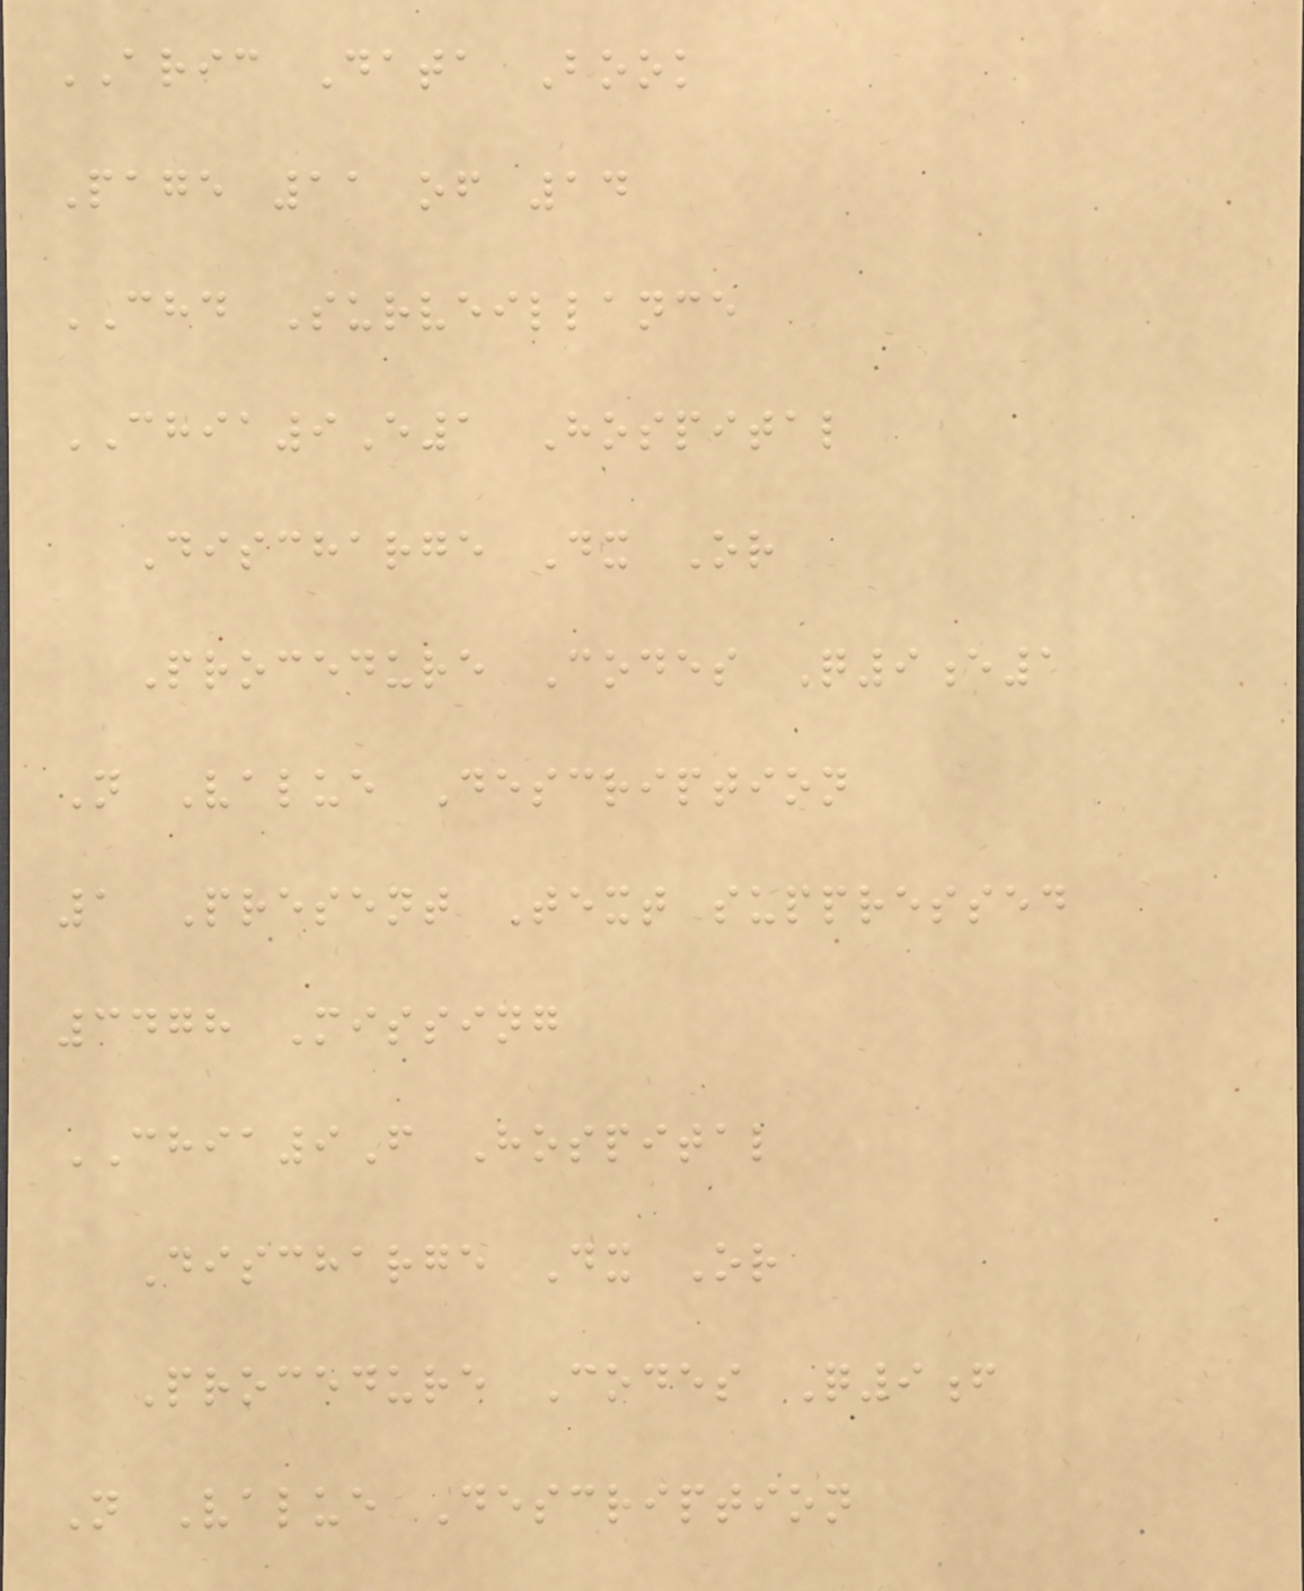ARIC Data Book
Page 11 of 14
CHD Surveillance
CHIA9E1 Hospital
Discharge Dx Or
Procedure Codes Q9e1
N Value Description
1 Present Text suppressed
3478 Missing
CHIA9F Hospital
Discharge Dx Or
Procedure Codes Q9f
N Value Description
